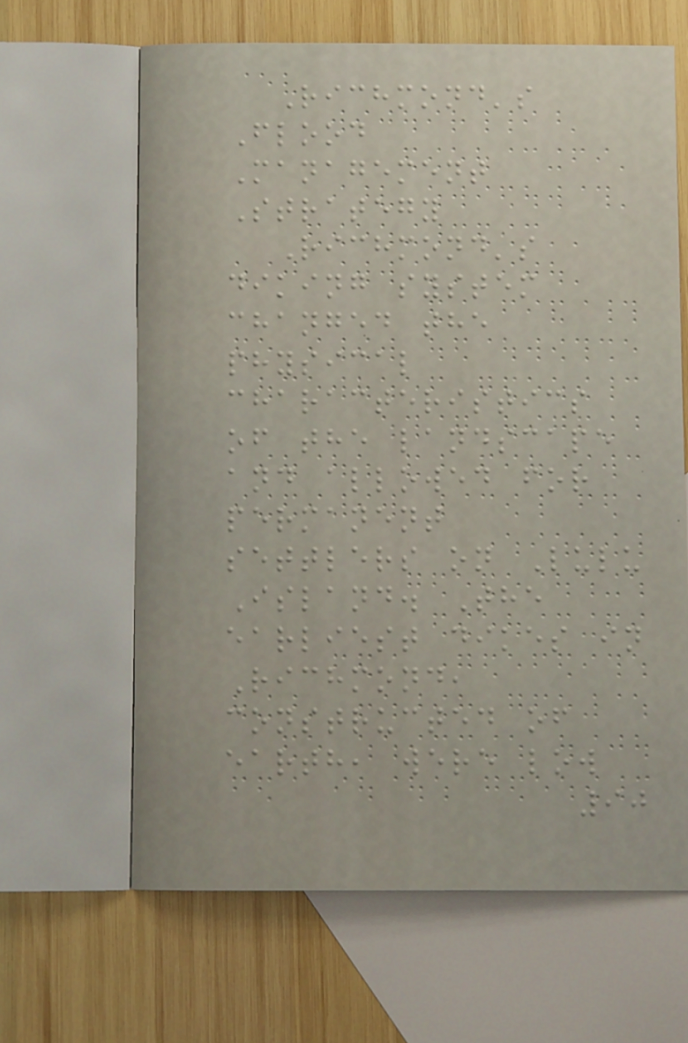Richmond's
Flood
Management
Strategy
Richmond's
diking system
changed the
physical
characteristics
of the landscape
and allowed for
permanent
settlers on Lulu
Island. The
earliest dikes in
Richmond,
constructed of
earth, were low
90
